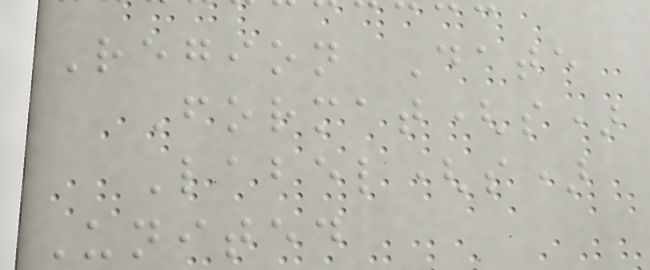Region Date
Format(s)
Label(s)
United
